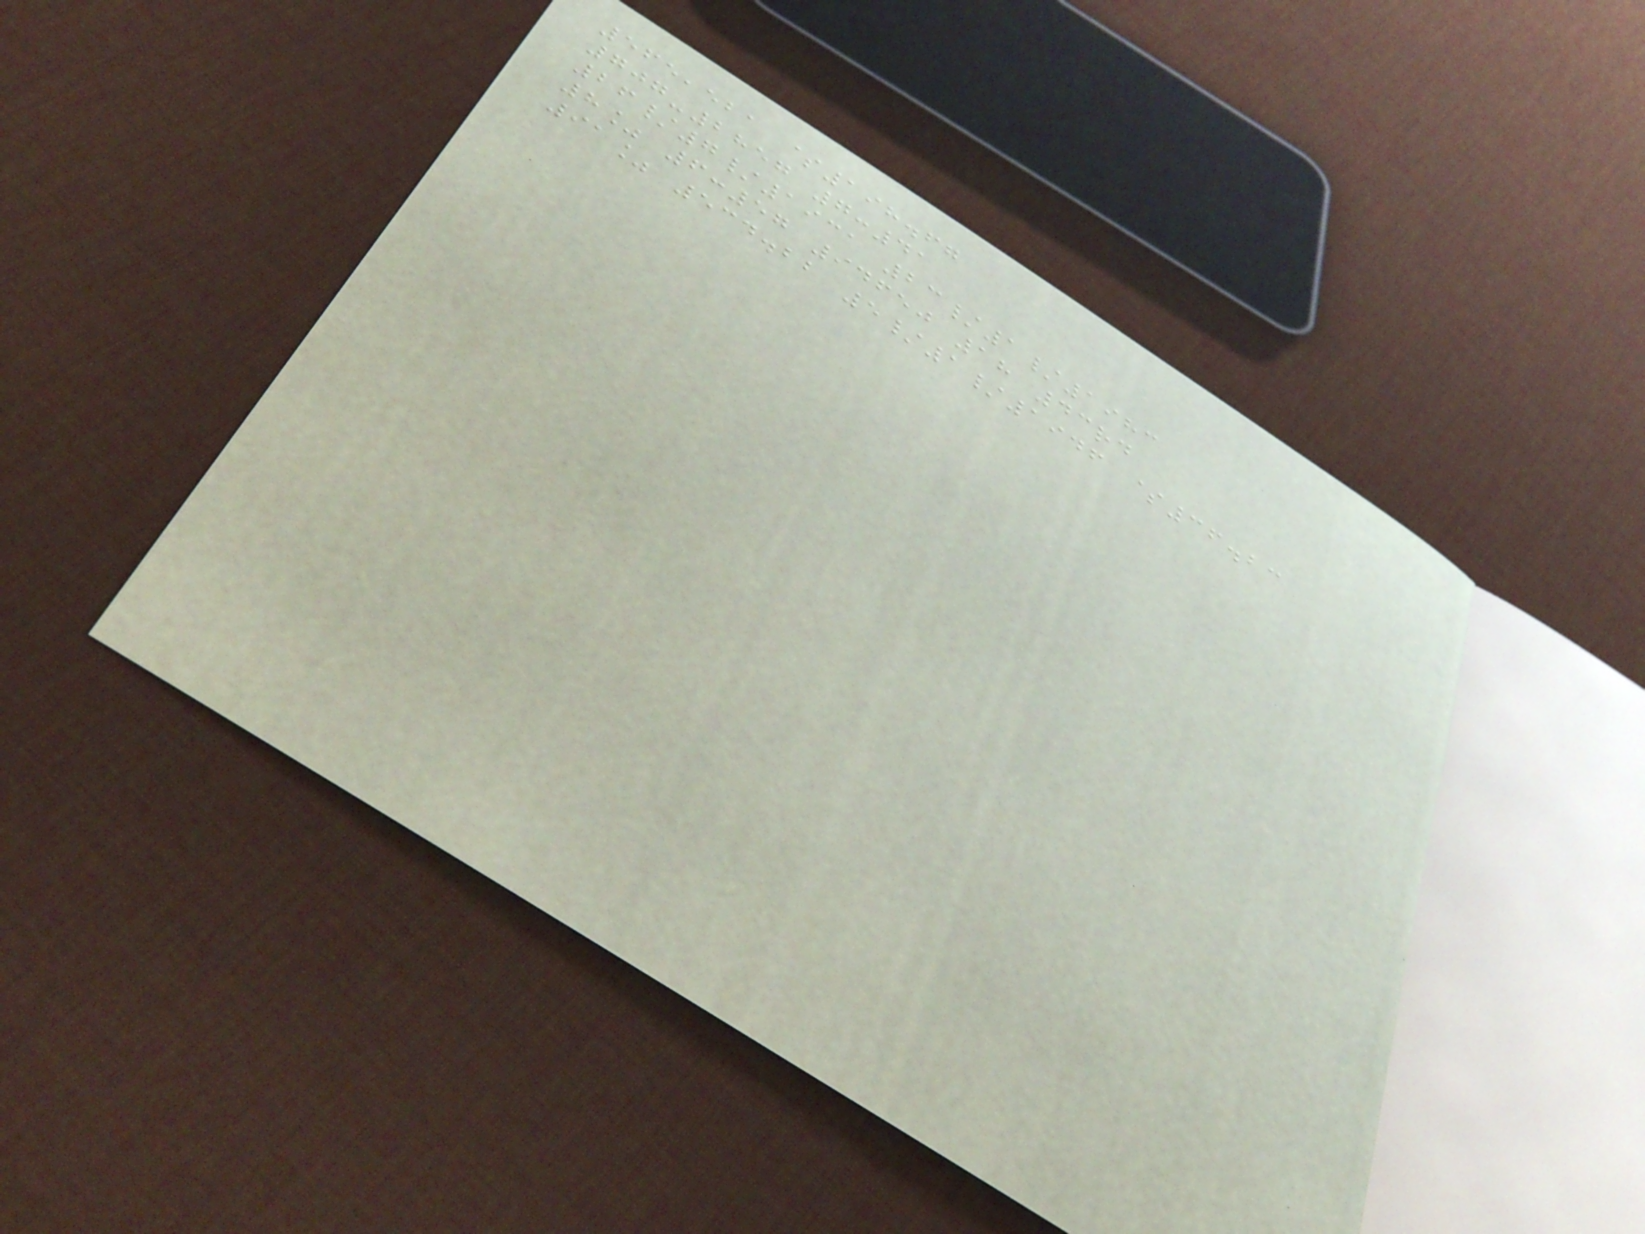565,521 $198.67
707-2857 7:41
26/7/1931 23/1/1983
8% 6:57 94650 18 43rd
91% 534.22 5/1/1946 $36.23
